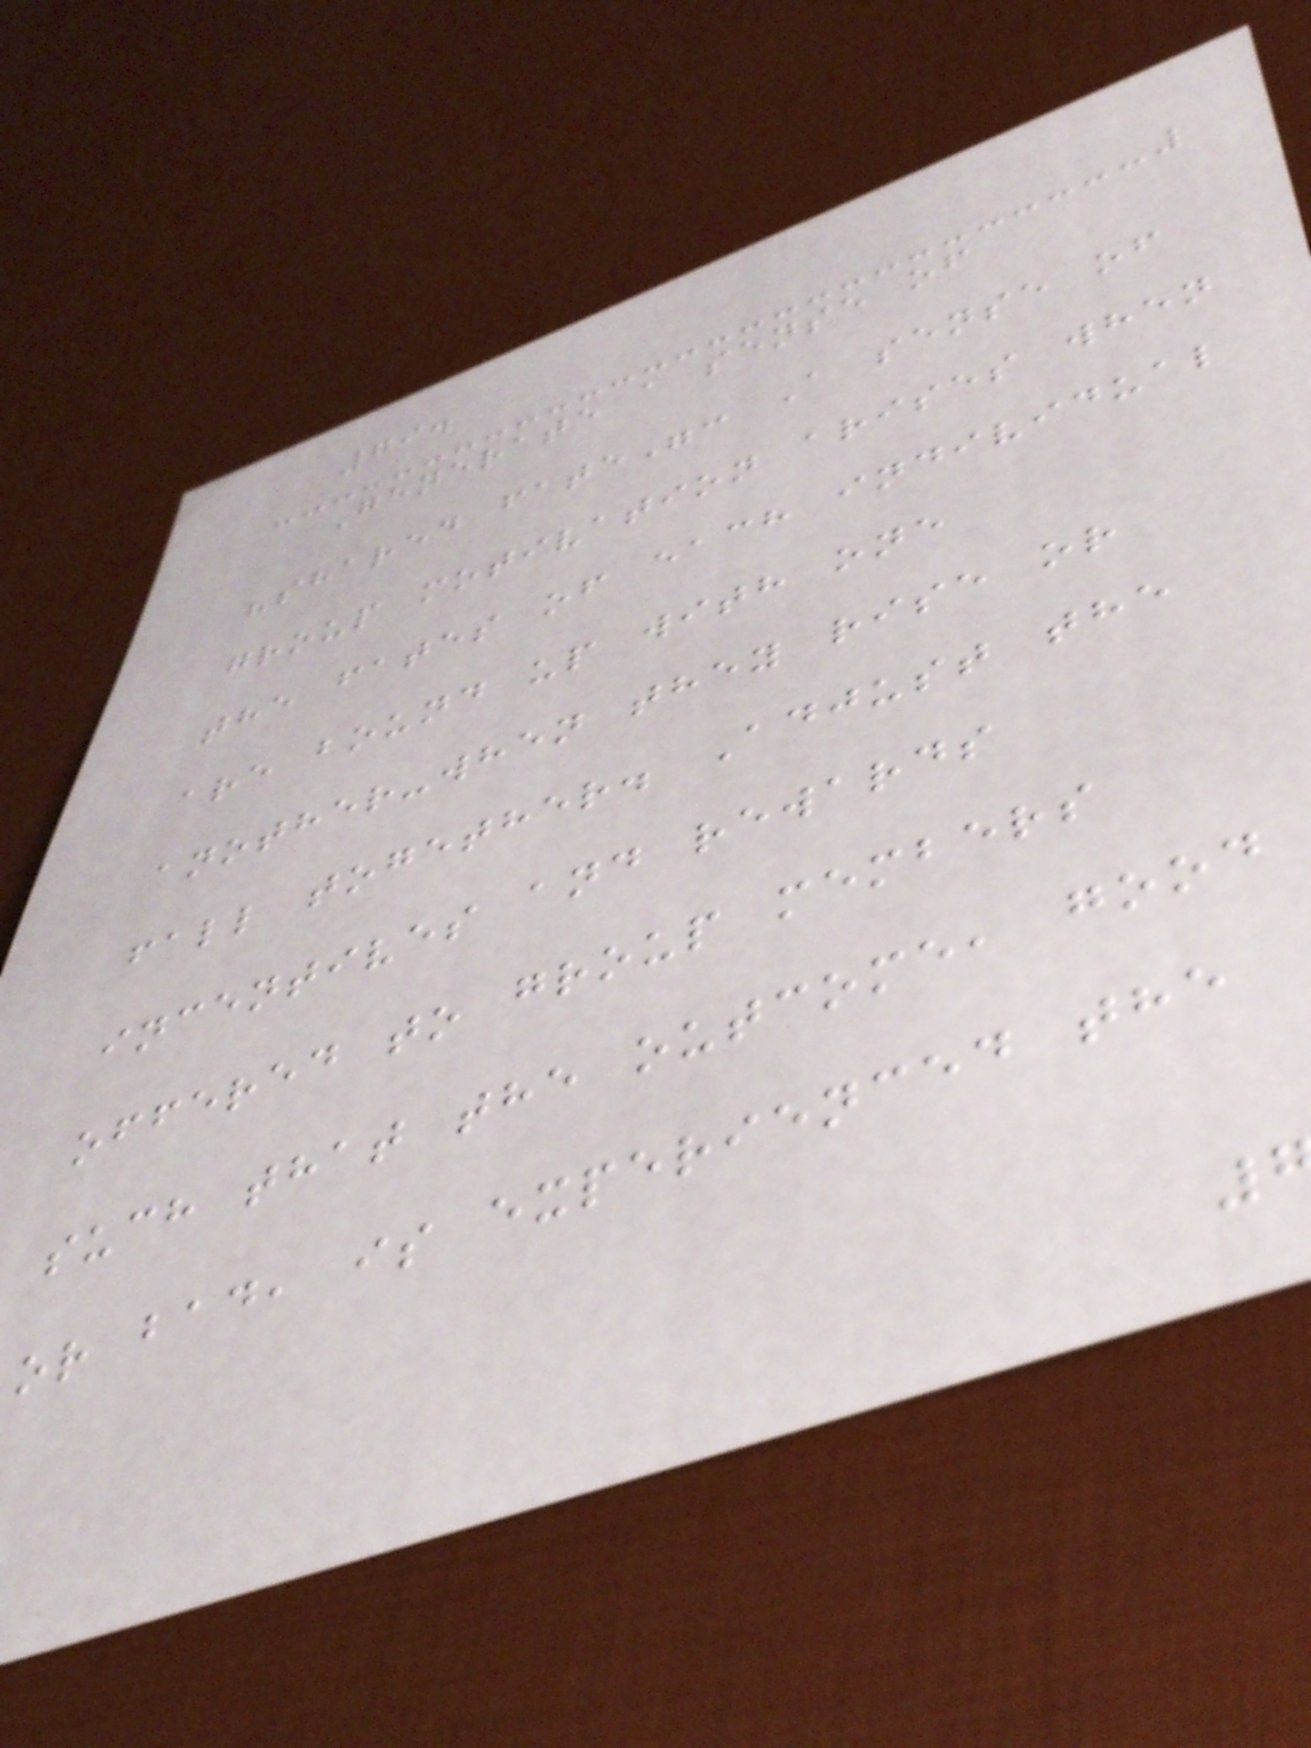79.
Generate a sense of
"shared fate": A sense of
group motivation arises when
the fates of each individual
are bound up with one
another-when they rise or
fall together. Adjust the
incentives and rewards
offered to group members
such that the outcome, good
or bad, is experienced the
